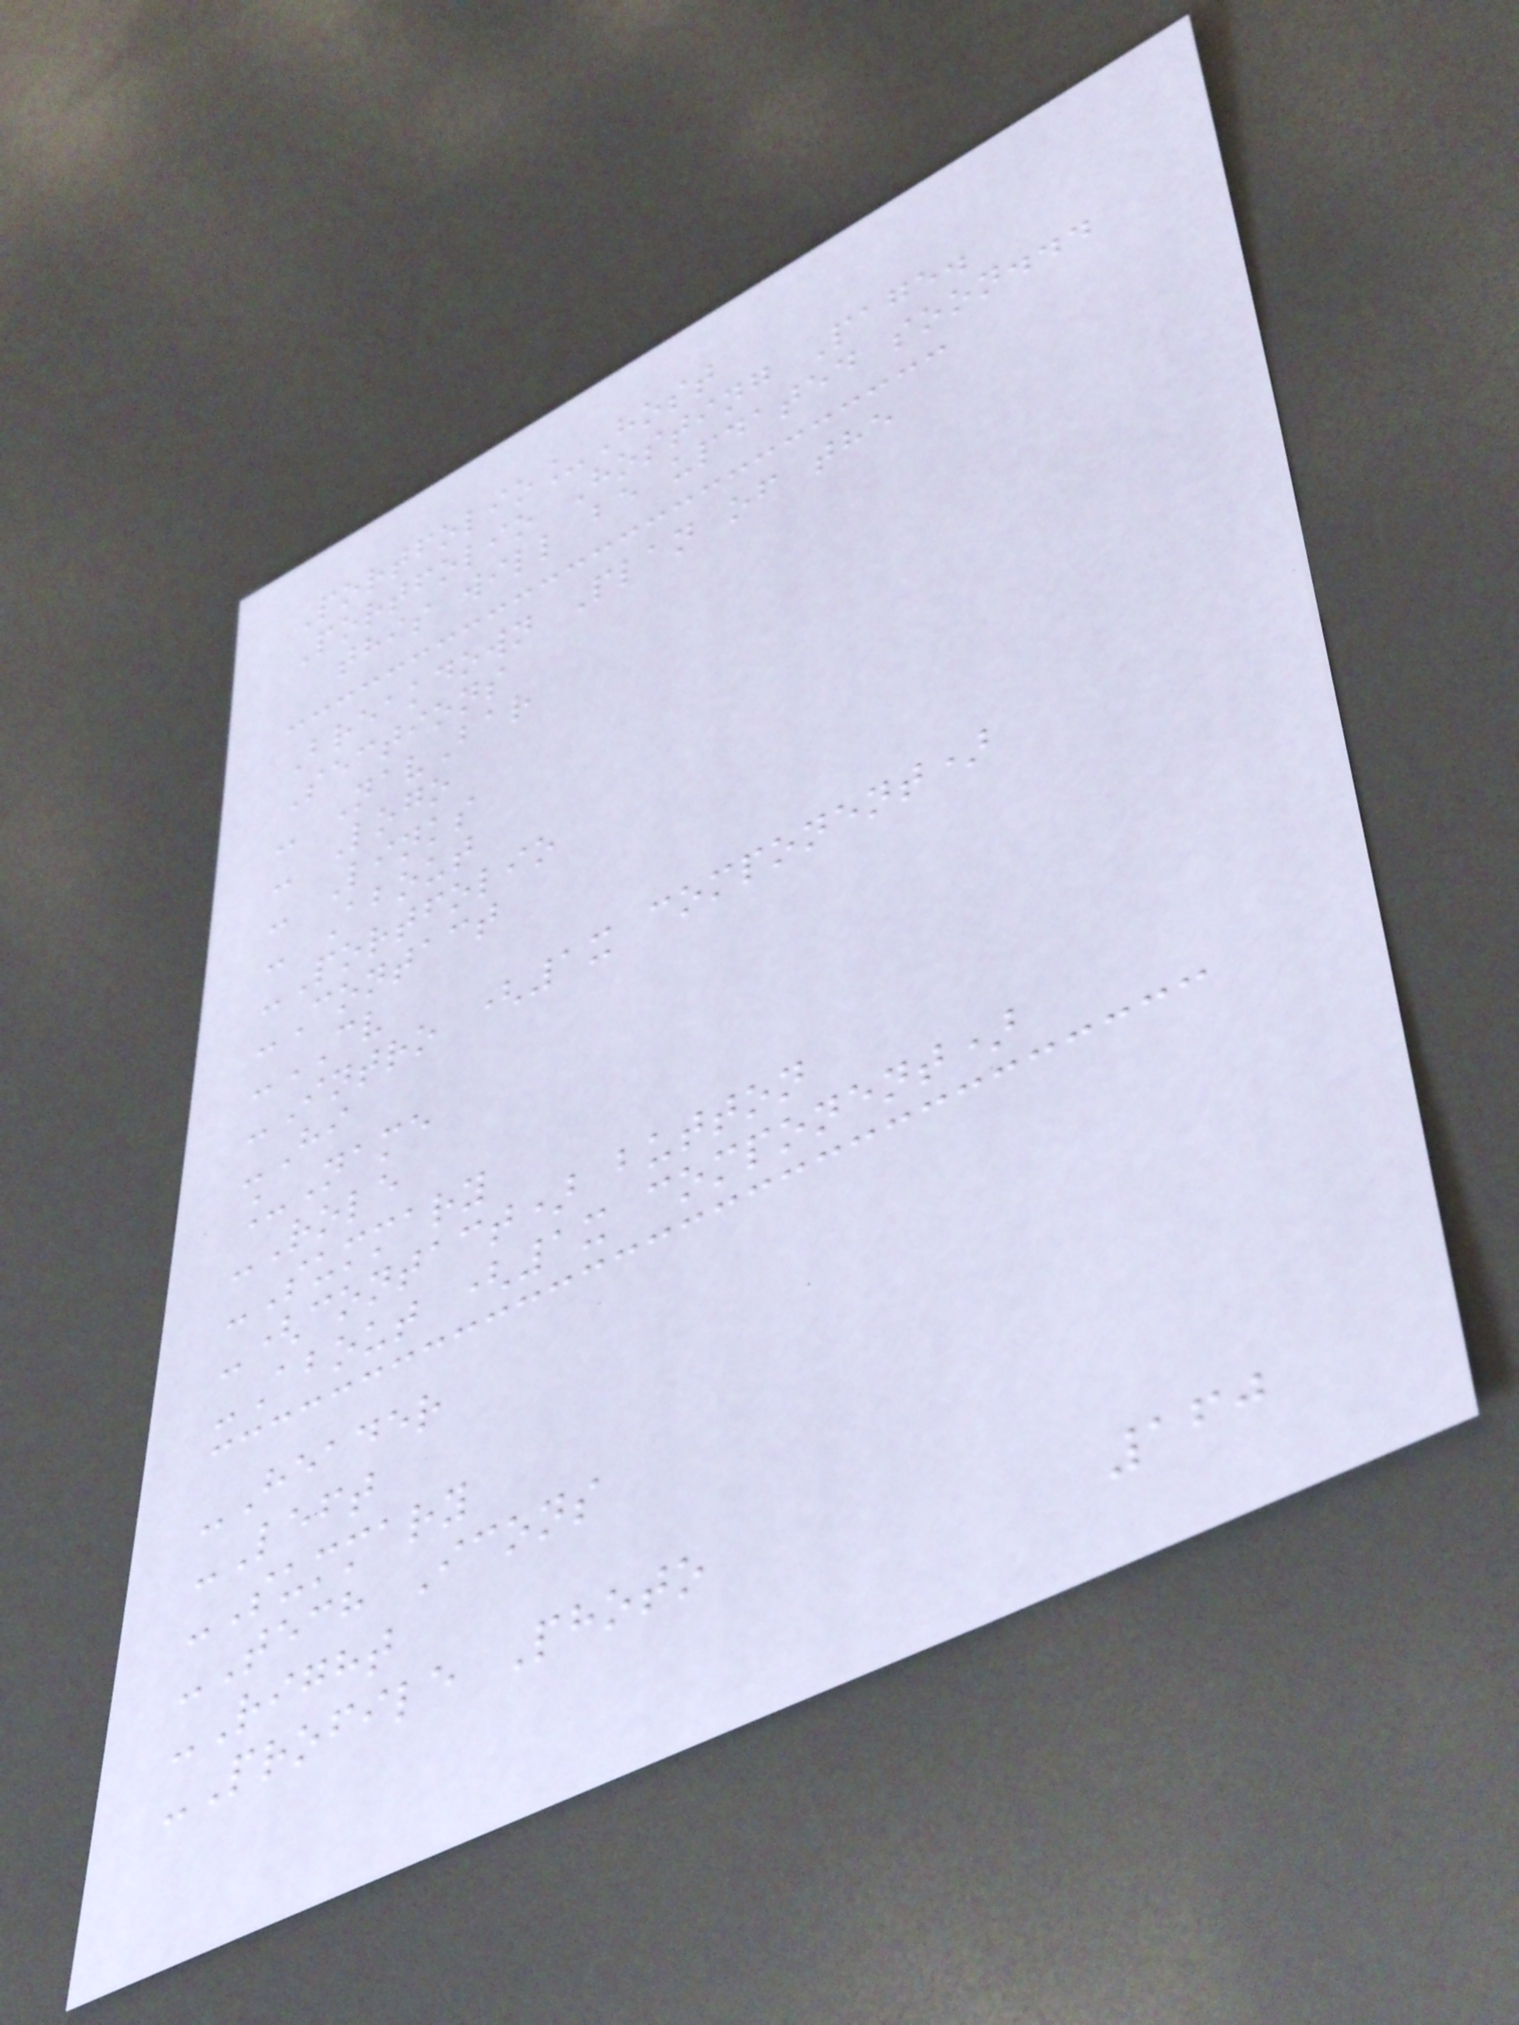Portfolio_Host
Portfolio Hosting Page.
this will be updated soon...
Breakdown Plan of the
Sections
- NavBar
- Logo
- Links
- About
-Portfolio
-Contact
-CV
-Intro (1x component)
-Hi
_Name
-Role
-Summary
-(contact) button
-About (1x component)
-Header
-Left
-Summary
-Tech Icons
-Right
-Profile Photo
160
